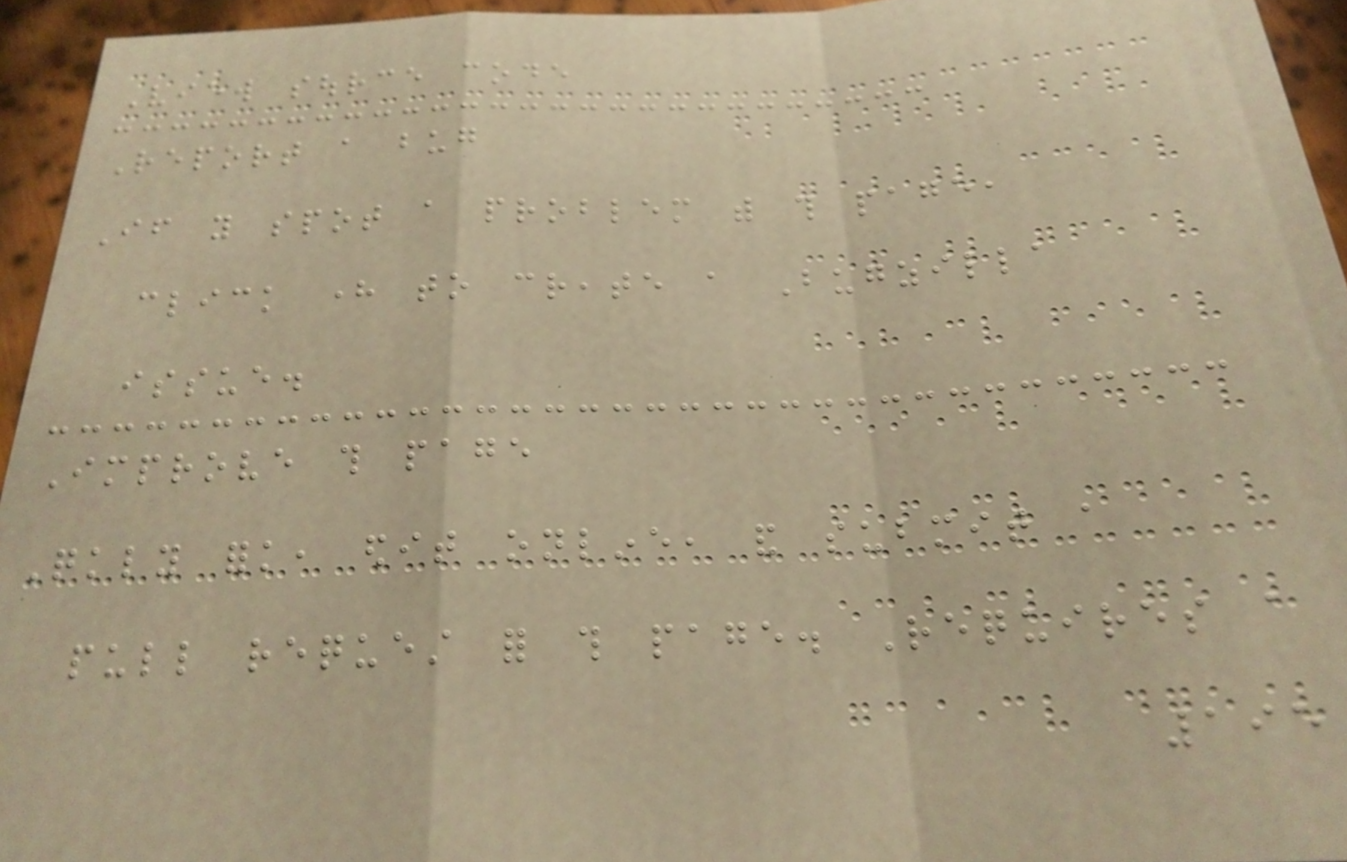View source code
Report a bug
If you spot a problem with this page,
click here to create a Bugzilla
issue.
Improve this page
Quickly fork, edit online, and submit a
pull request for this page. Requires a
195
